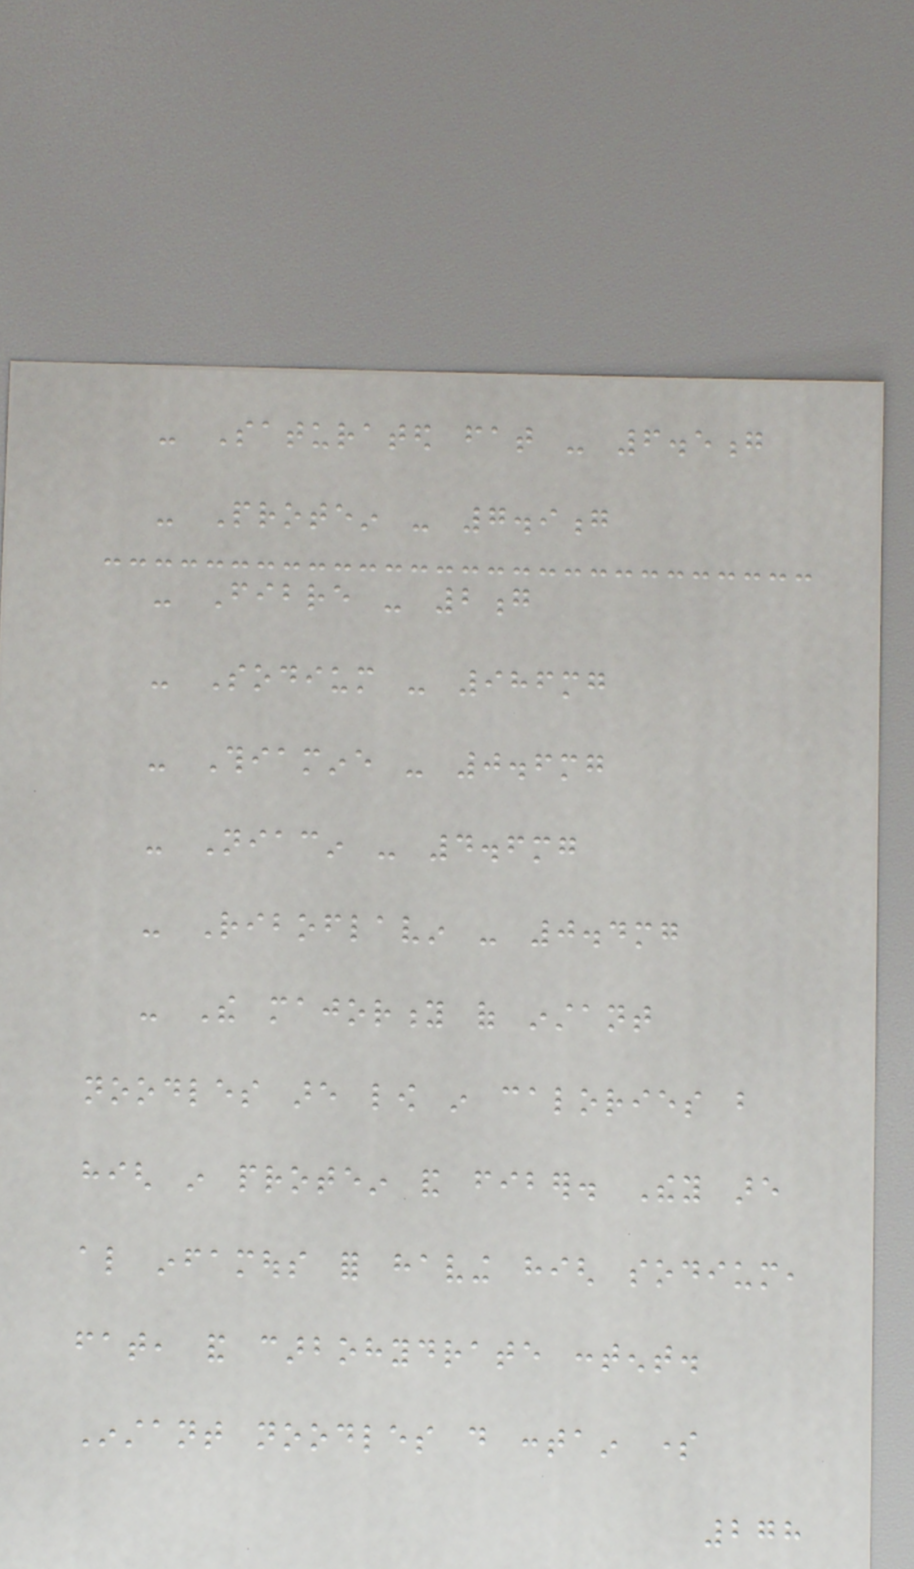- Saturated fat - 6.5g
- Protein - 7.9g
- Fibre - 2g
- Sodium - 986mg
- Thiamine - 0.6mg
- Niacin - 4.6mg
- Riboflavin - 0.4mg
- The majority of instant
noodles are low in calories but
high in protein and fiber. They are
also infamous for having high sodium,
fat, and carbohydrate content.
Instant noodles do contain some
278
